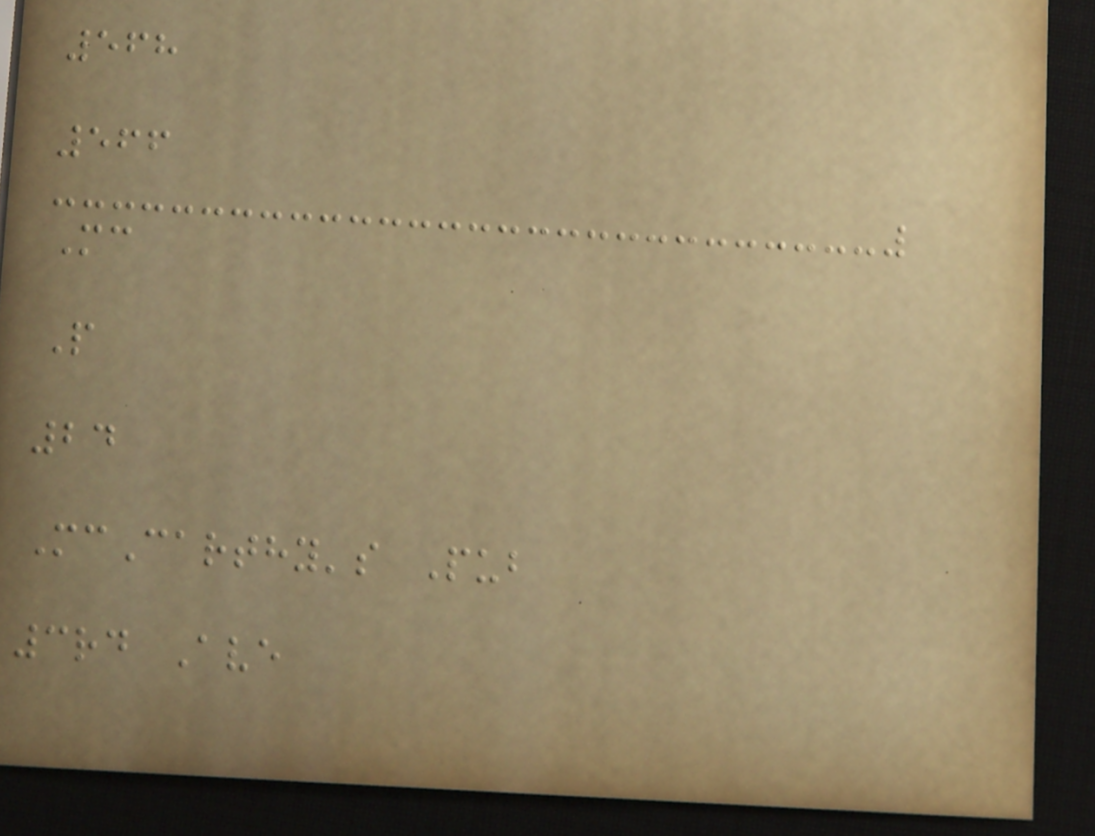568
566
Mc
P
24
McCarthy's Pub
3rd Ave
